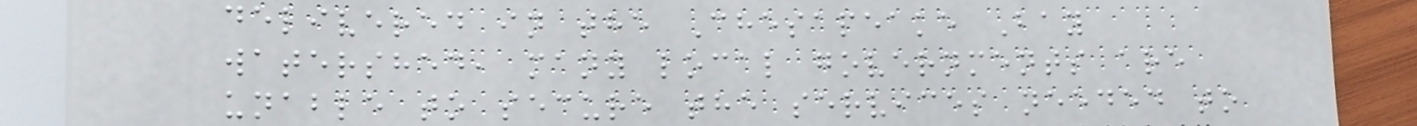delivered in the Chesapeake Bay
watershed, many local governments are
unable to secure the services needed to
